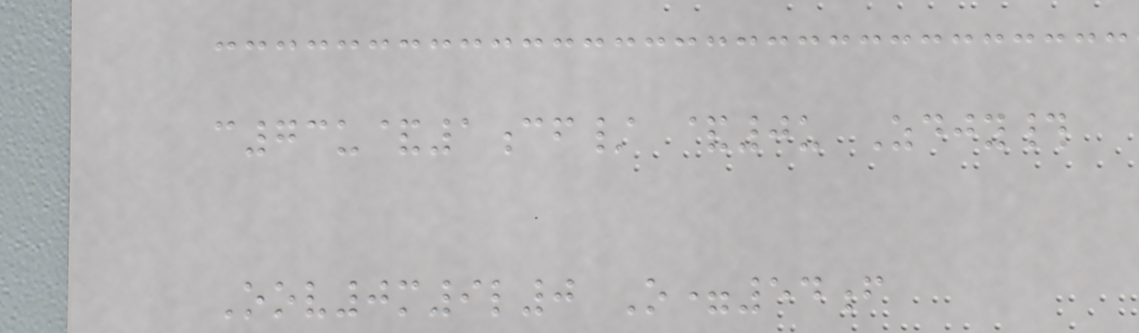c73u&1cf/ &0u Zdjy#
Oov0m9l0 O=54f
